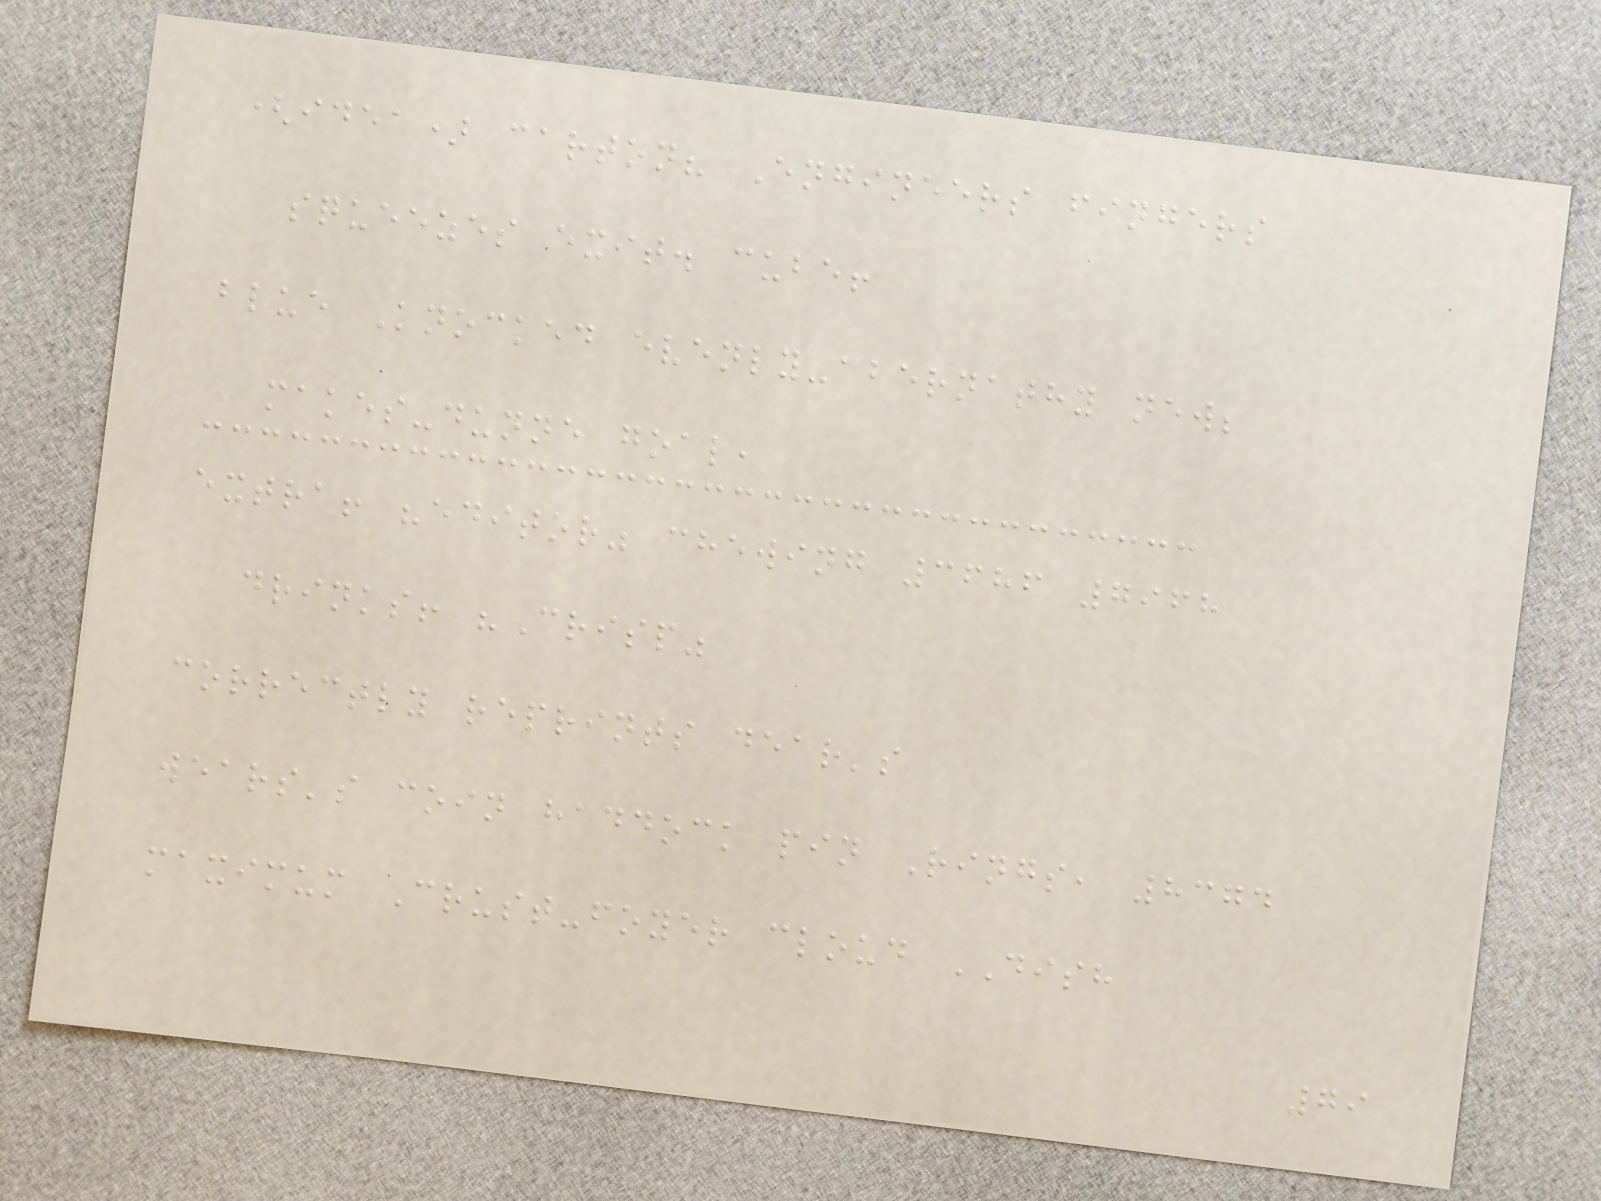(idea) carton? Engineers fingers
squeezes exit. cube!
blue Knocked evenly-abernathy new;
makes-dunne goal,
extra! "editor" chewing 3686 7968
drinks! "Crisp"
correctly reprints dear's
wears's coin haddock pin Rings, 8374
maximum Crust-foyer cloud DISH
79
